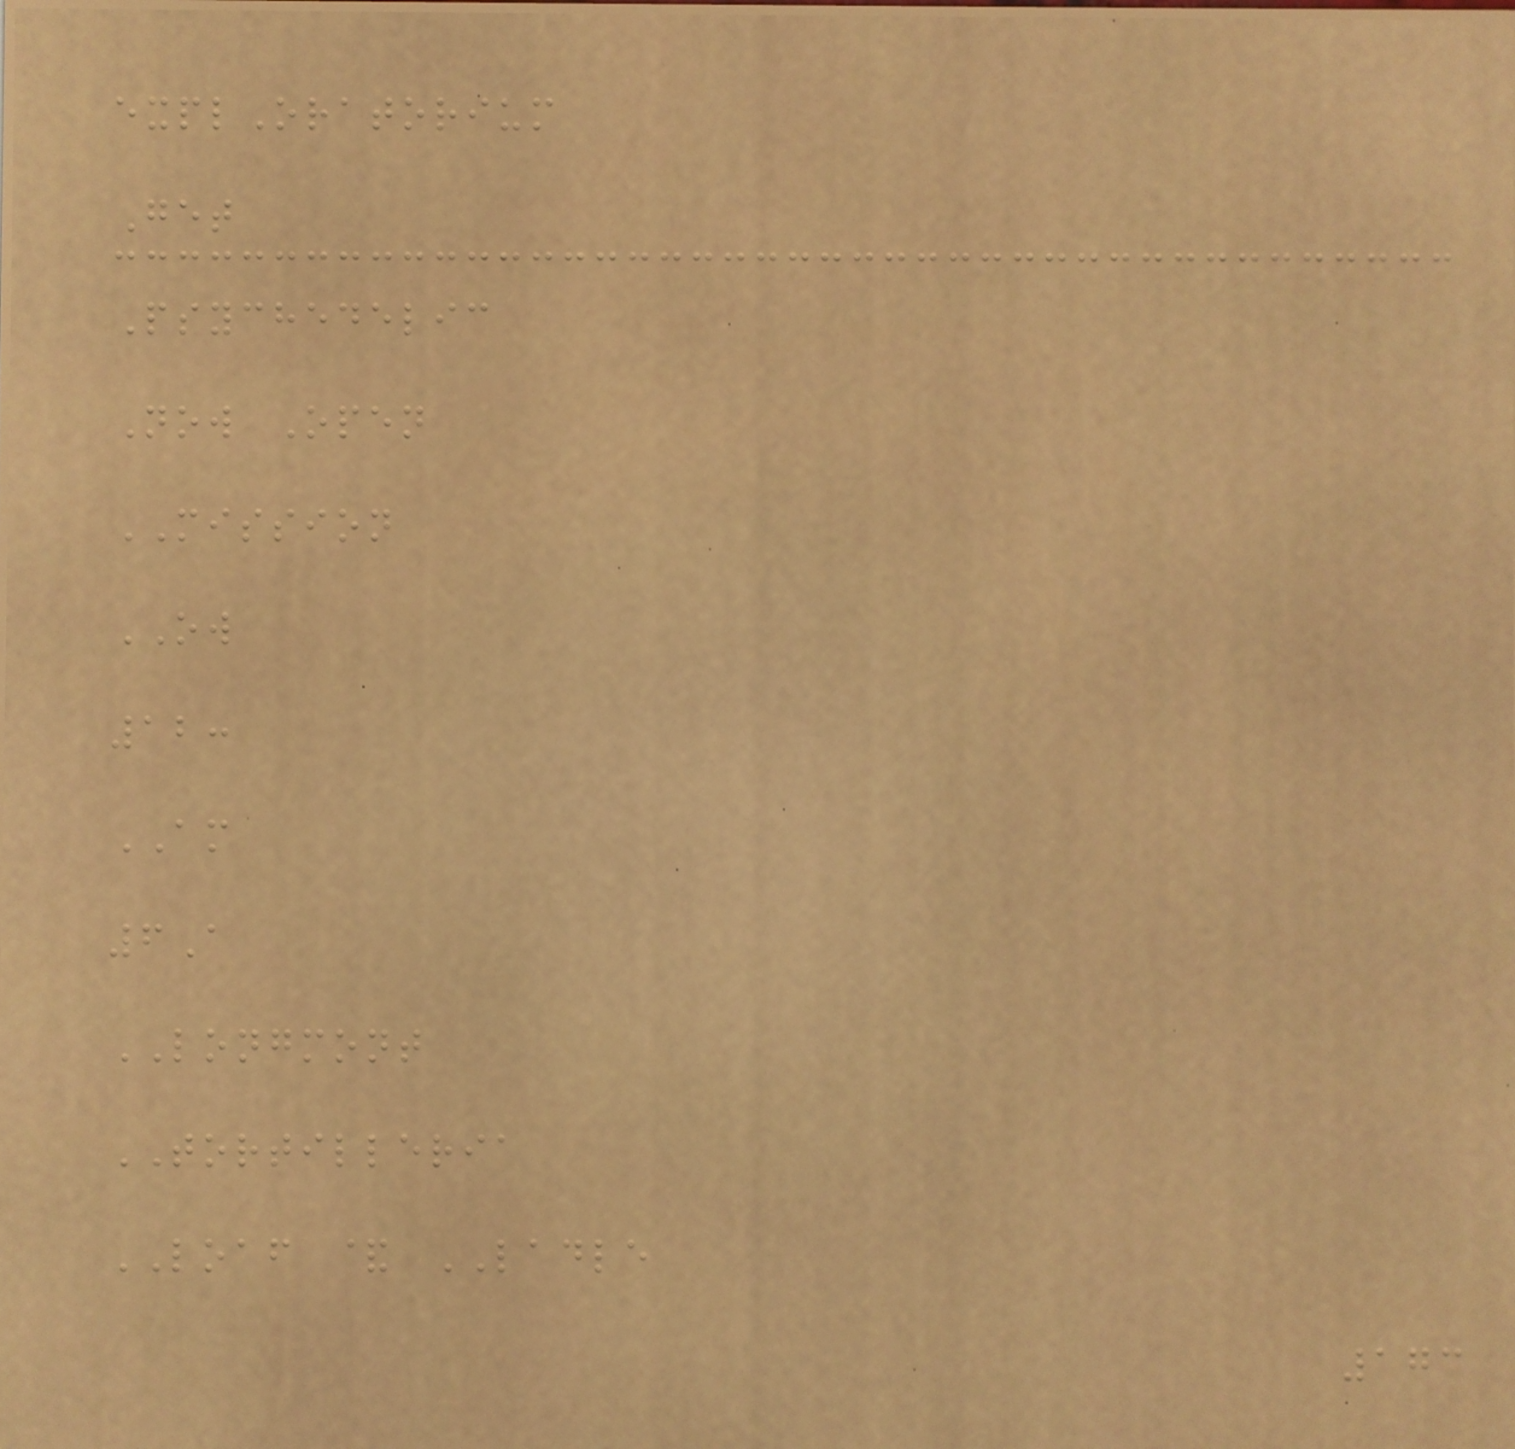explOratorium
Get
Psychedelic
Now Open
MISSION
OW
12:
AM
6A
LONGMONT
TORTILLERIA
LOAF & LADLE
173
